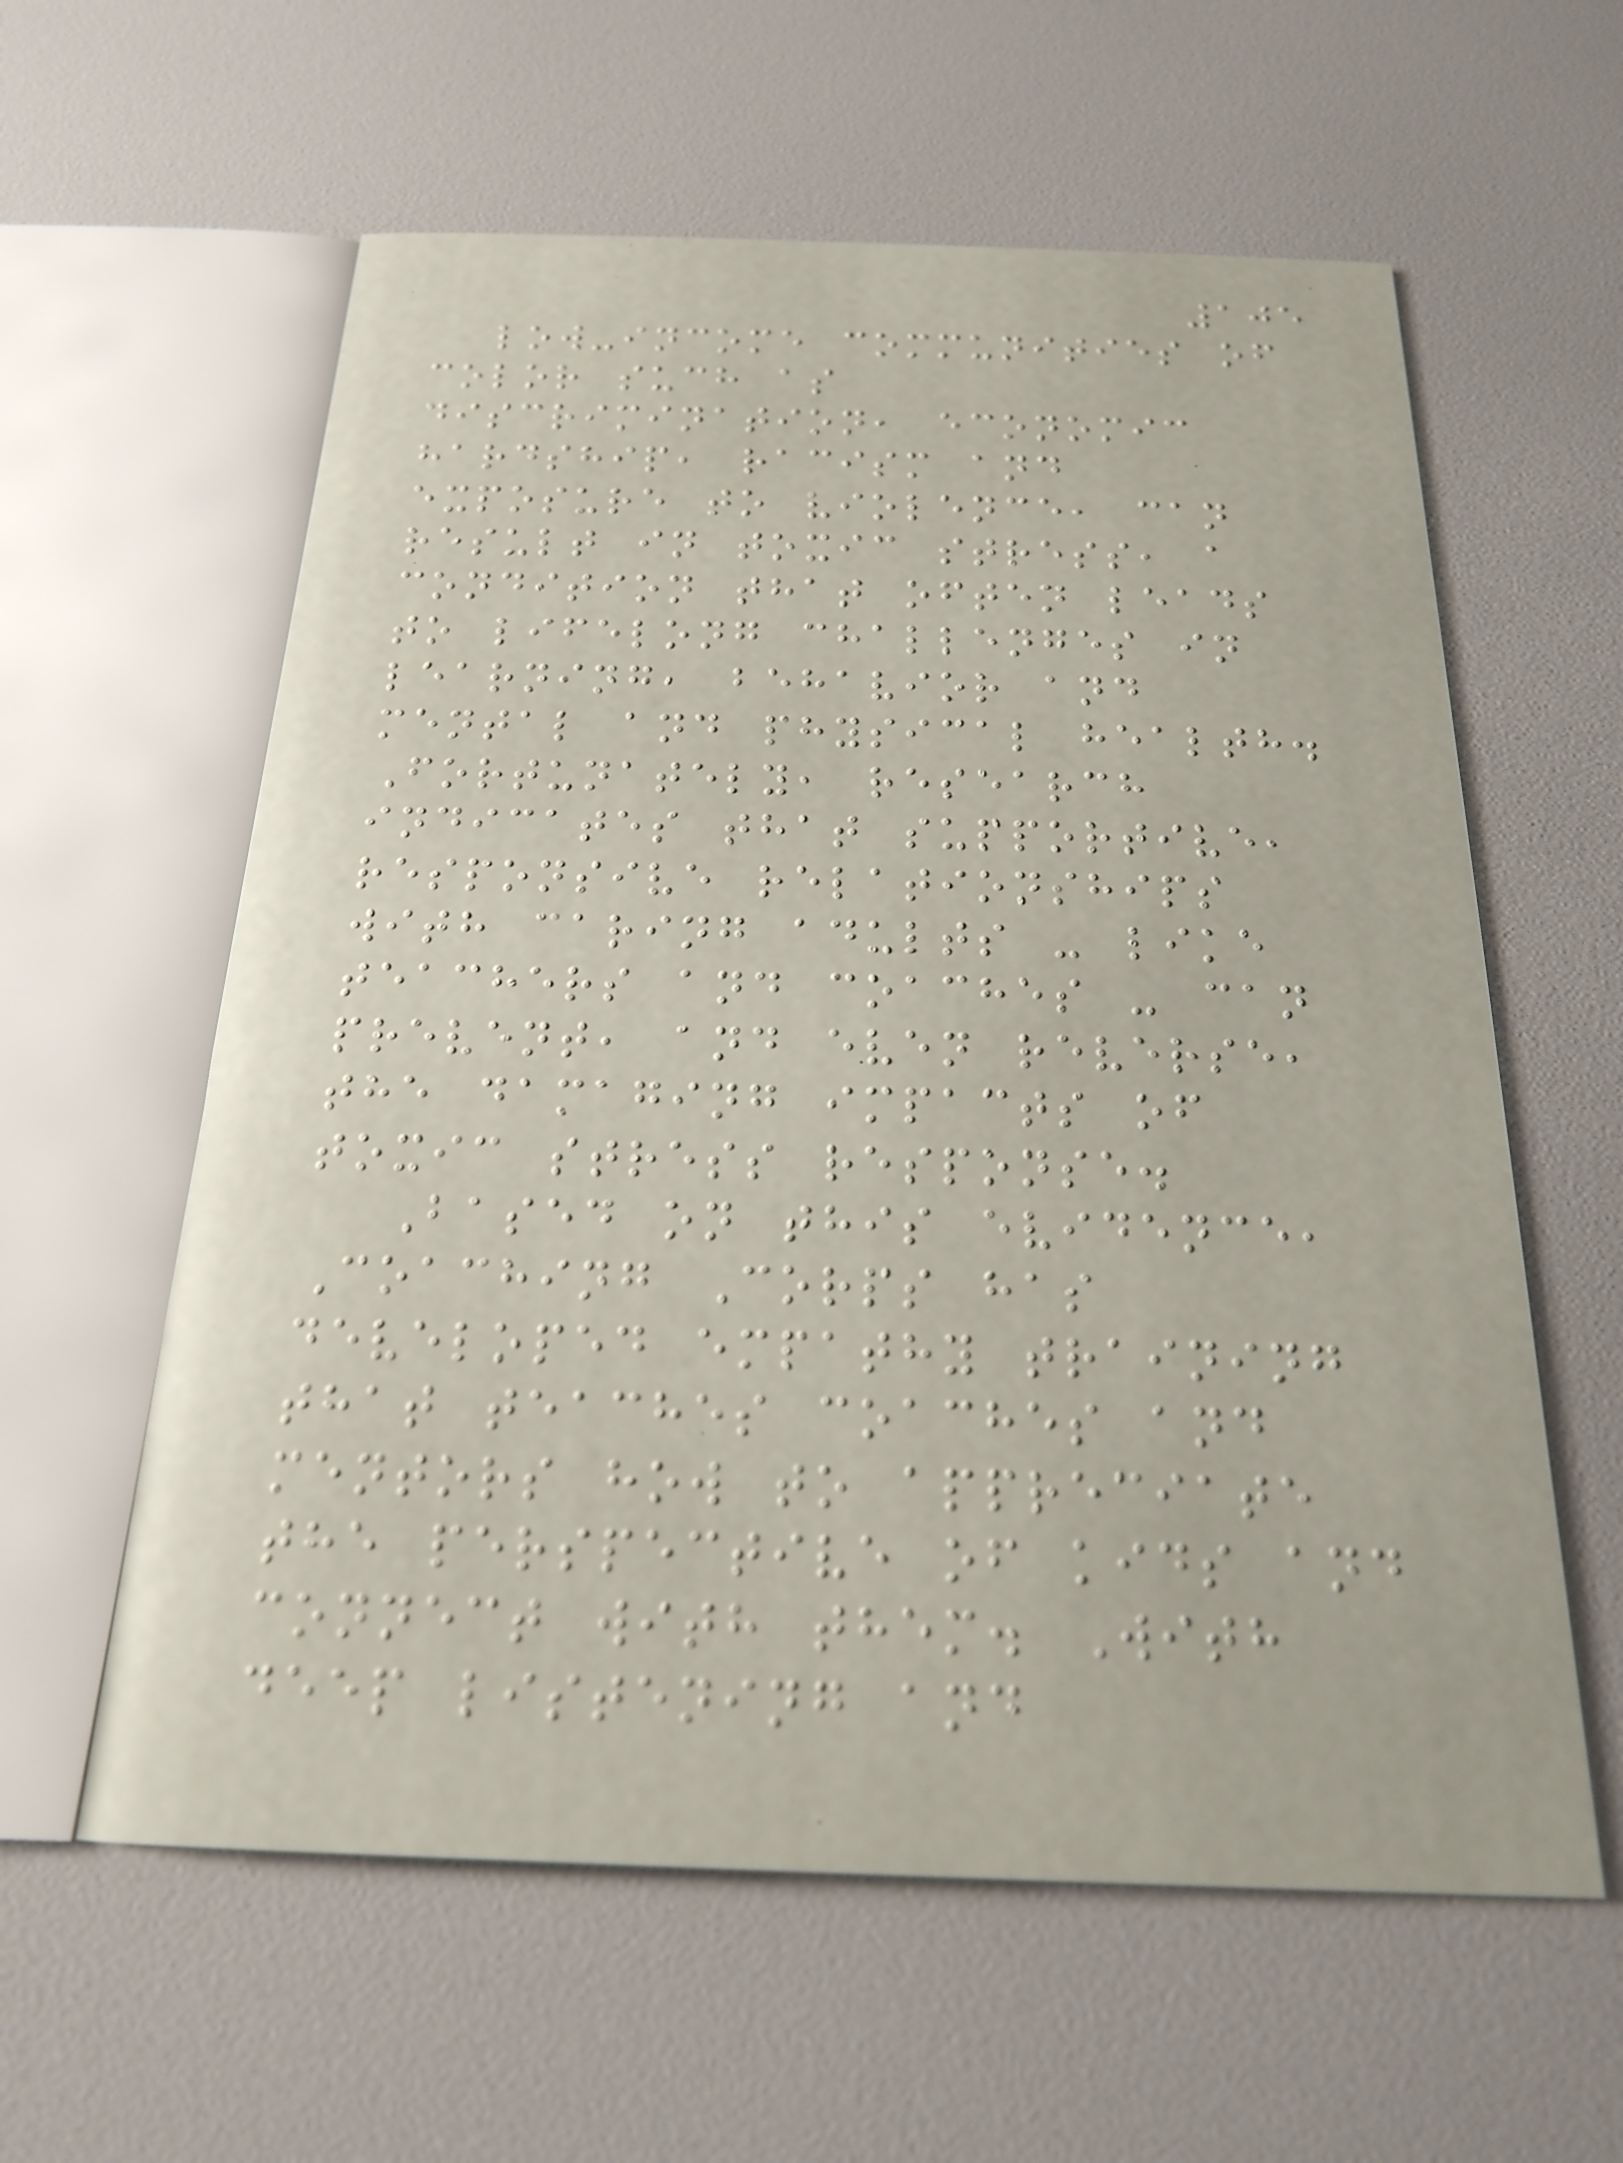105
low-income communities of
color such as
discrimination, economic
hardship, racism and
exposure to violence, can
result in toxic stress, a
condition that often leads
to lifelong challenges in
learning, behavior and
mental and physical health.
Fortunately, research
indicates that supportive,
responsive relationships
with caring adults - like
teachers and coaches - can
prevent, and even reverse,
the damaging impacts of
toxic stress response.
Based on this evidence,
Coaching Corps has
developed empathy training
that teaches coaches and
mentors how to appreciate
the perspective of kids and
connect with them. With
deep listening and
